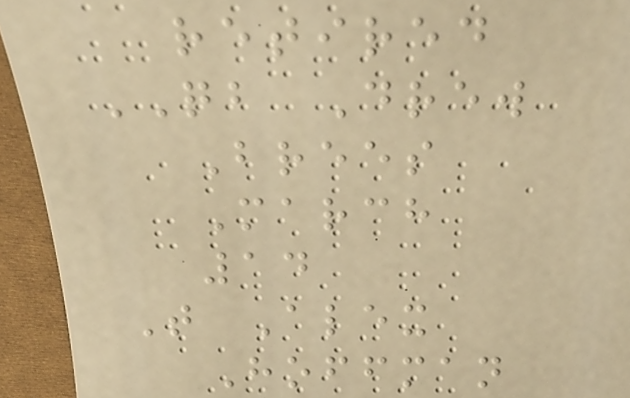retired
QB Drew
Brees
March
14
T Alex
Hoffman
